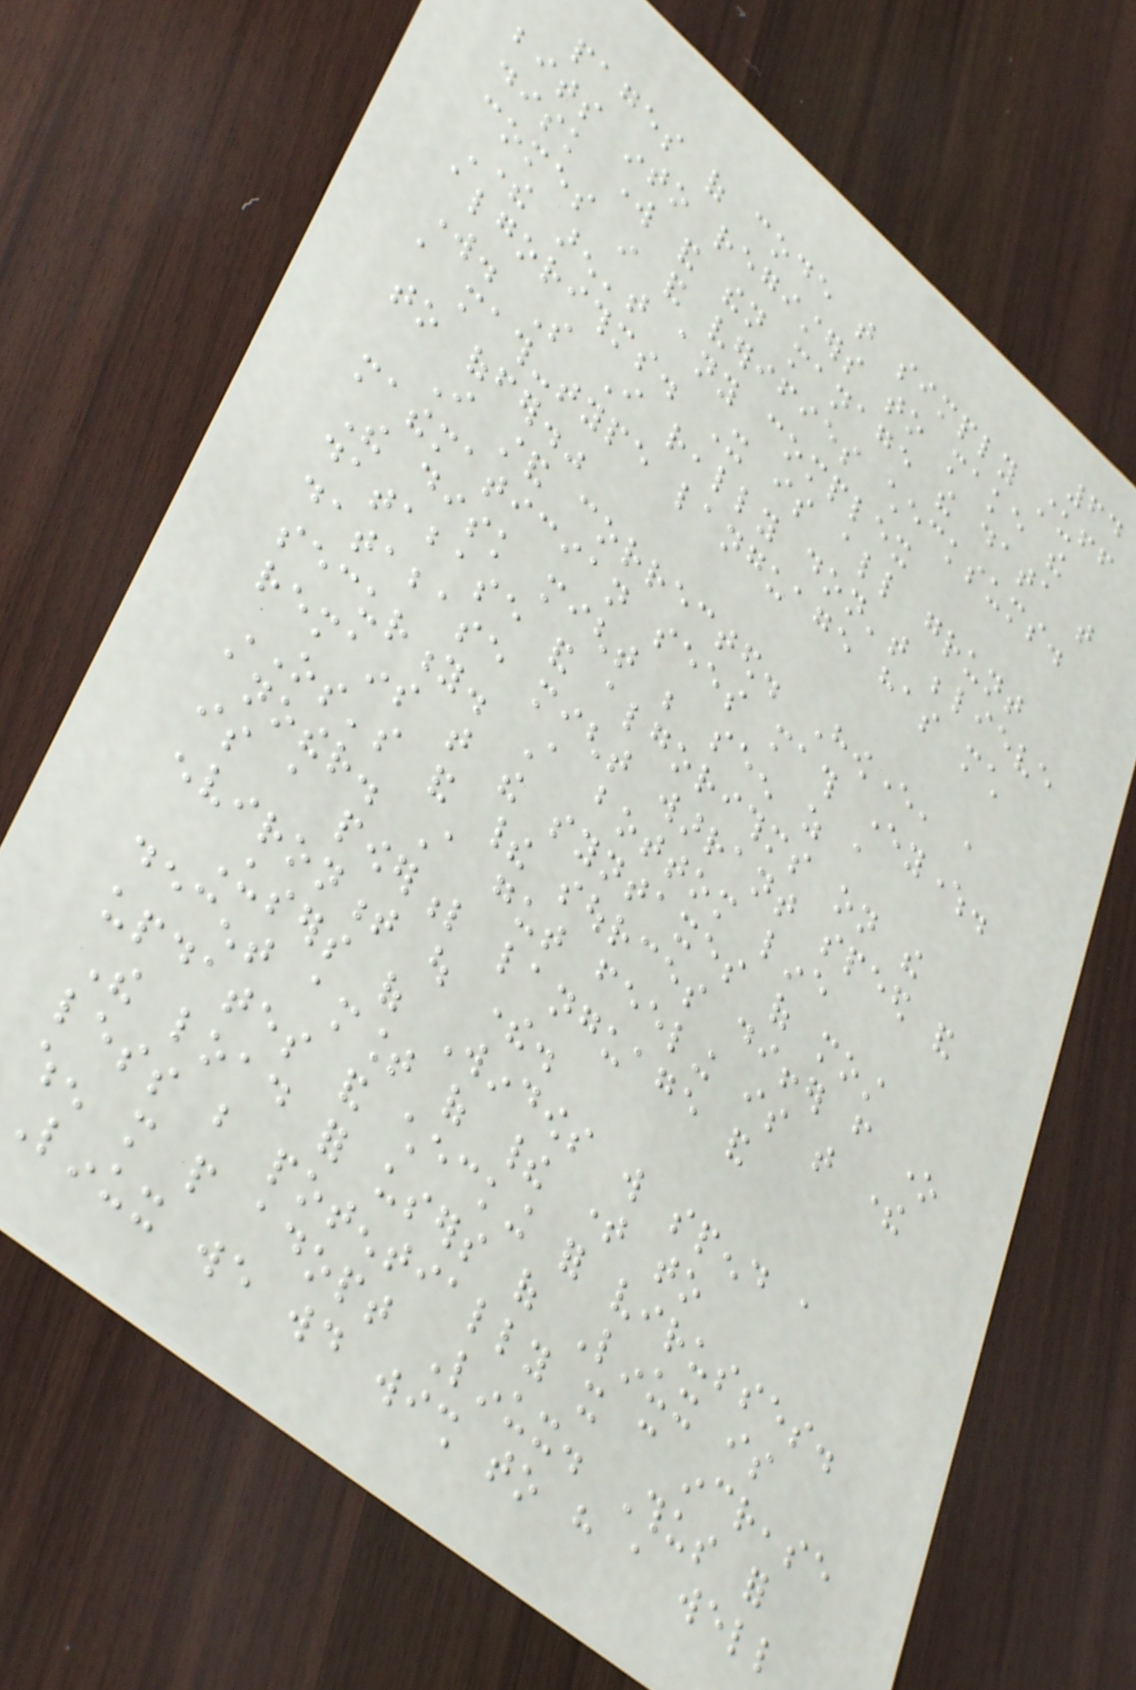64
pages of code that simply stuff
bits into registers to make the
disk work and then manage the data that
comes in and verifies checksums.
There aren't any complex
algorithms. It is all grunt
work. So I really don't believe
a math-type language has much
to offer."
I stand corrected. However, a
mathematician sees math everywhere.
The disk might be seen as a
database and algorithms on the
database might warrant speed and
security. A bottom line
remains that the syntaxes of most
OS's and their sources differ from one
another. A gut feeling is that there
is a powerful language and
environment out there.
Users of Windows will spend a
decent amount of their time to
updates and checking for virusses.
The load for users of Linux is
less but potentially it can increase
when more people adopt Linux. Thus for
Linux we would wish to have a well
